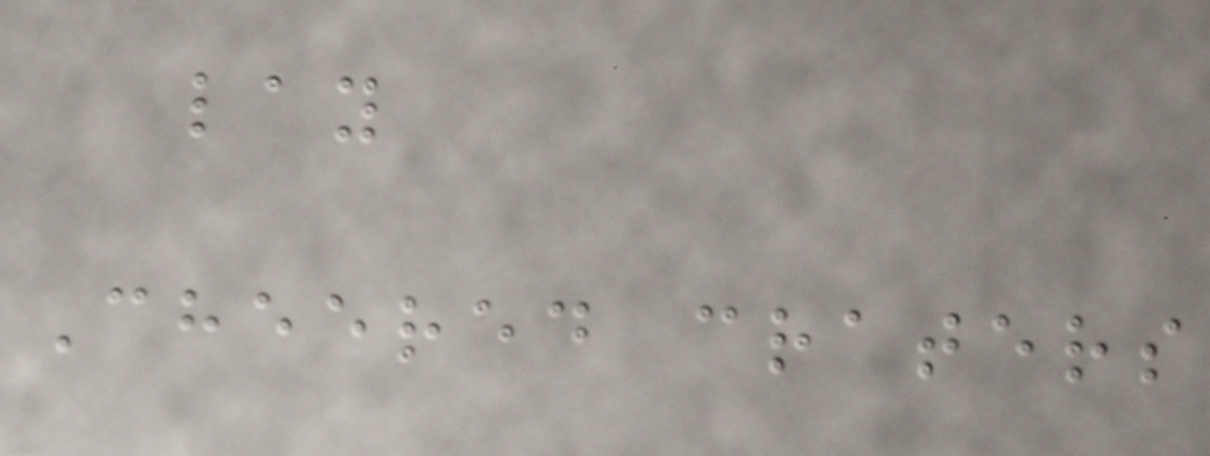lay
Cheered craters
